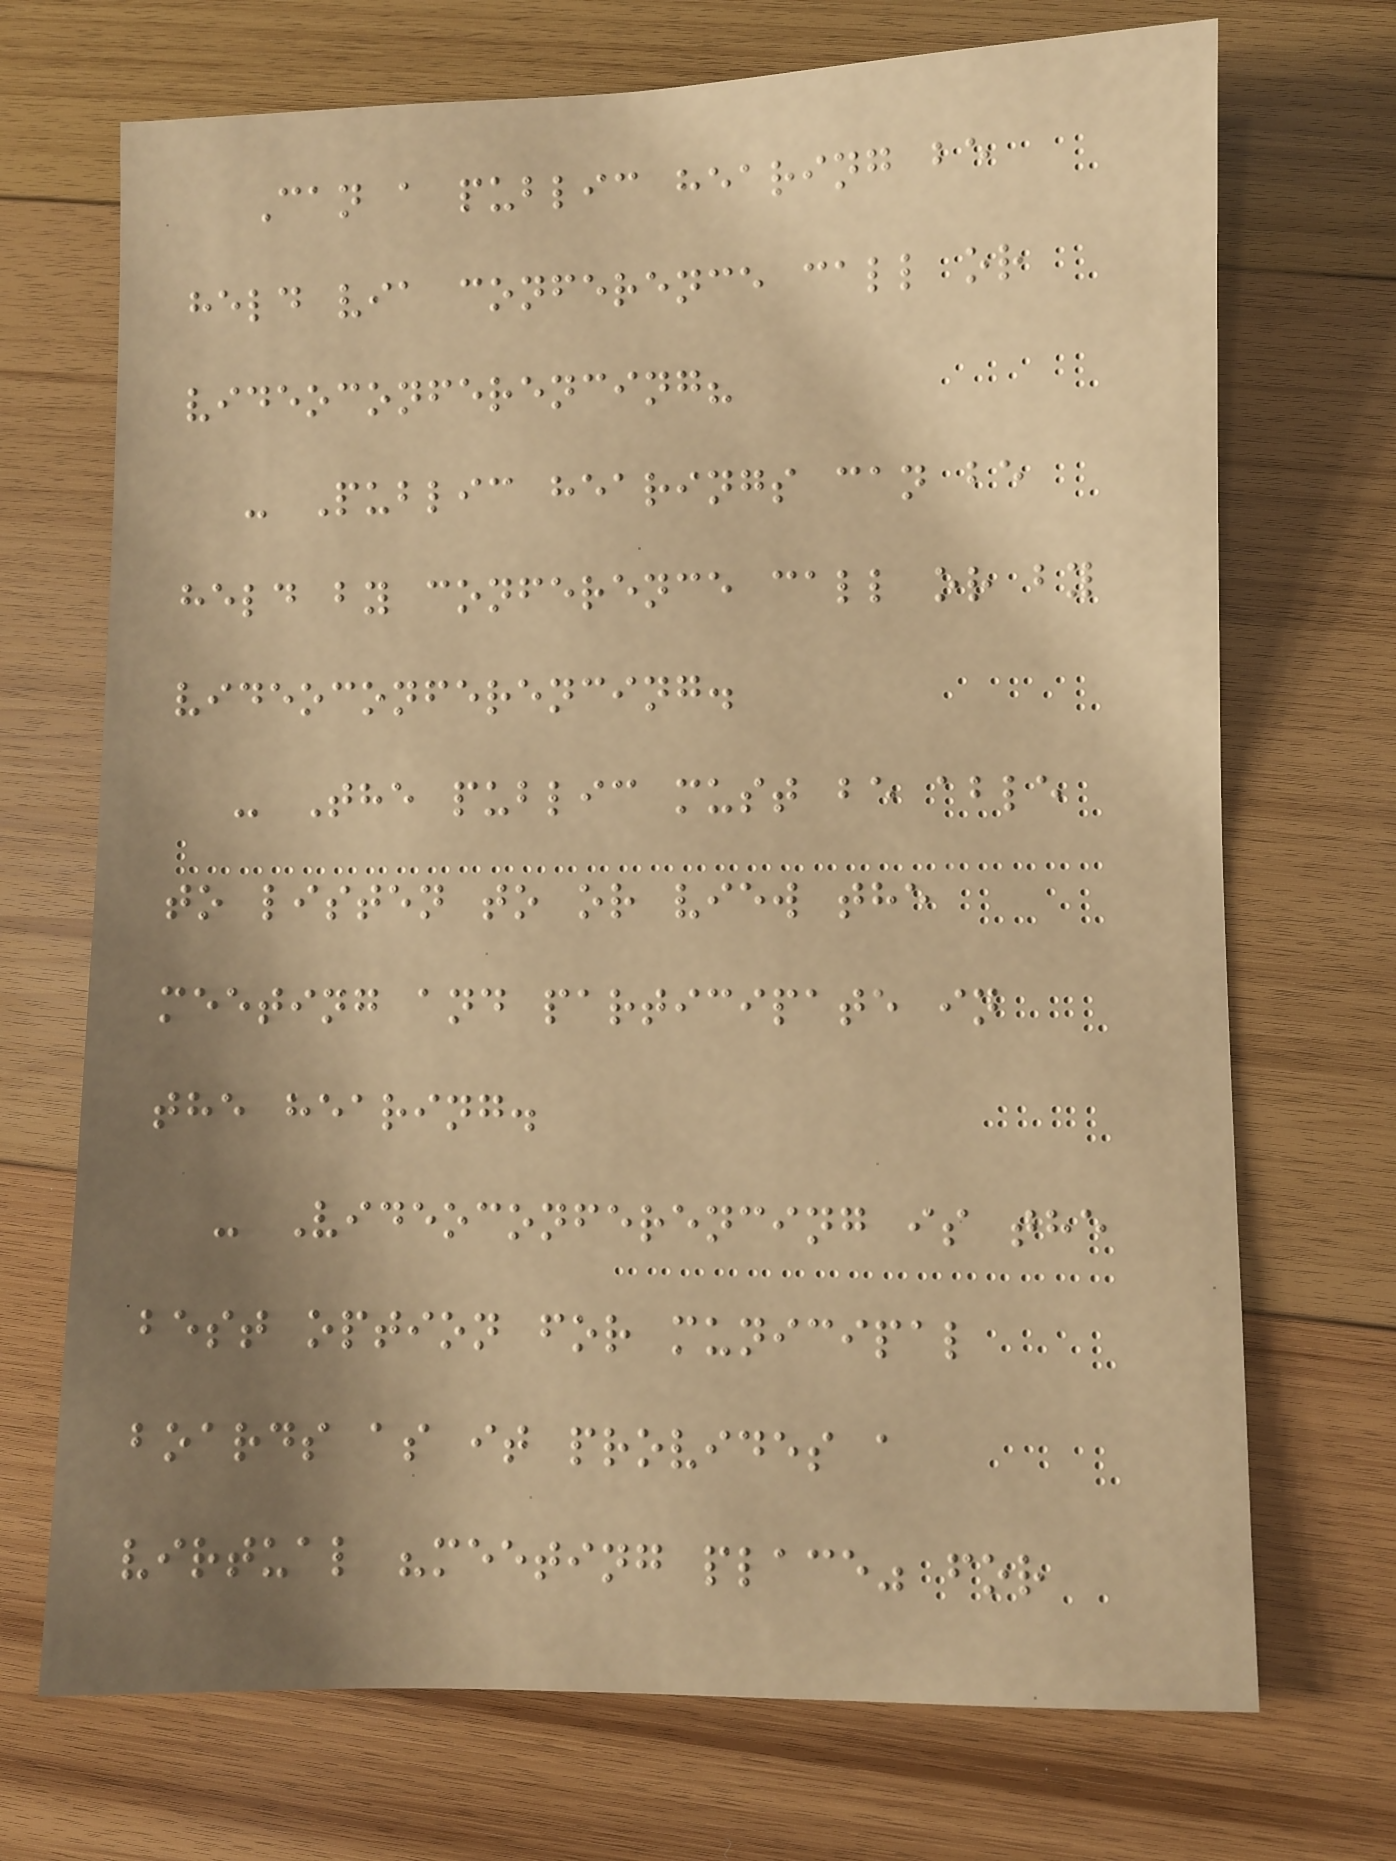Can a public hearing be
held via conference call or
videoconferencing?
- Public hearings can be
held by conference call or by
videoconferencing.
- The public must be able
to listen to or view the
meeting and participate in
the hearing.
- Videoconferencing is the
best option for municipal
boards as it provides a
virtual "meeting place" for
